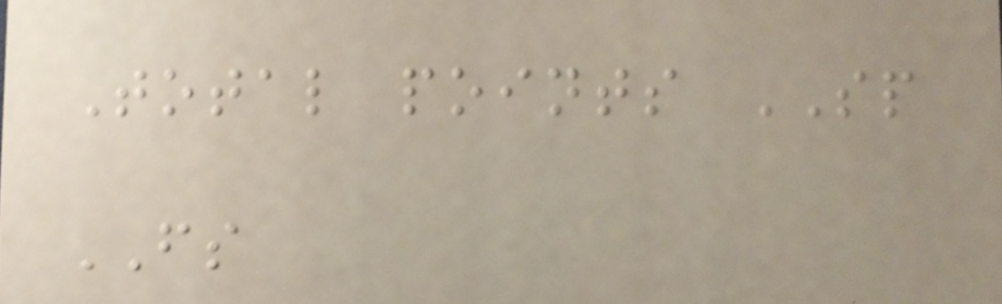Total points SP
FS
